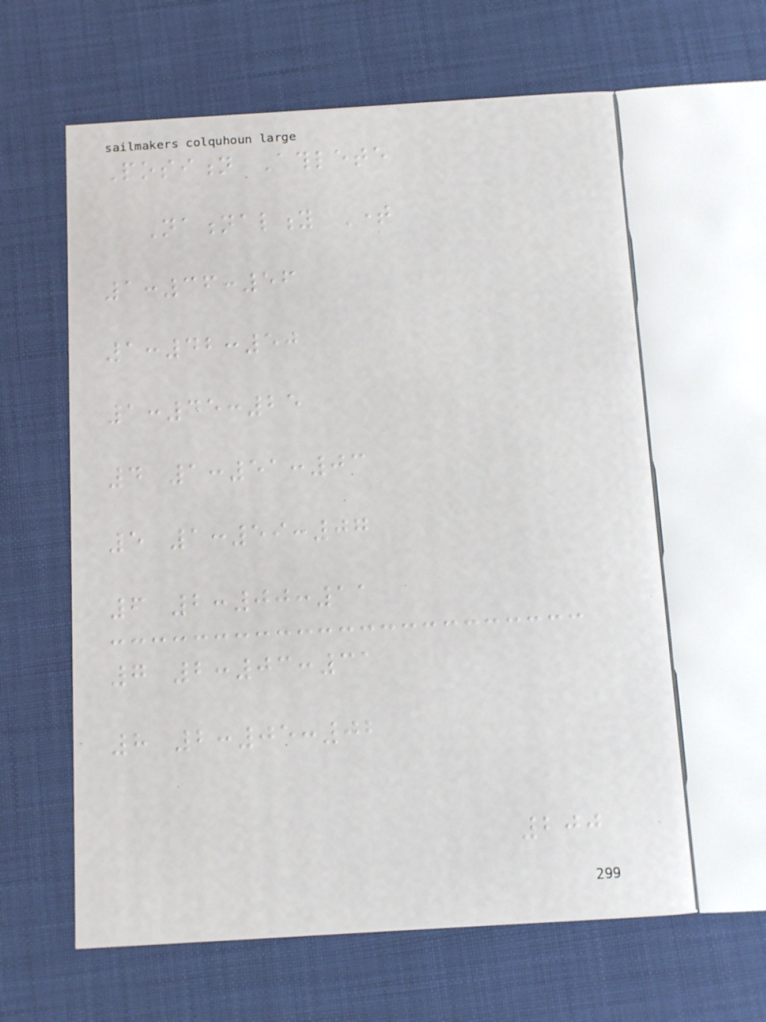Position Athlete
Nationality Time
1:36:56
1:42:50
1:45:25
4 1:51:03
5 1:59:07
6 2:00:11
7 2:03:31
8 2:05:02
200
